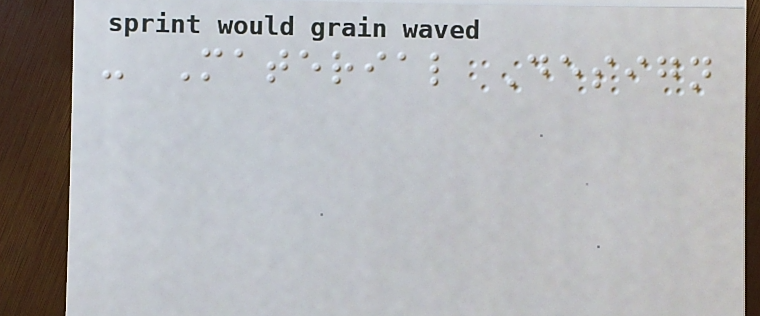- Material Design
